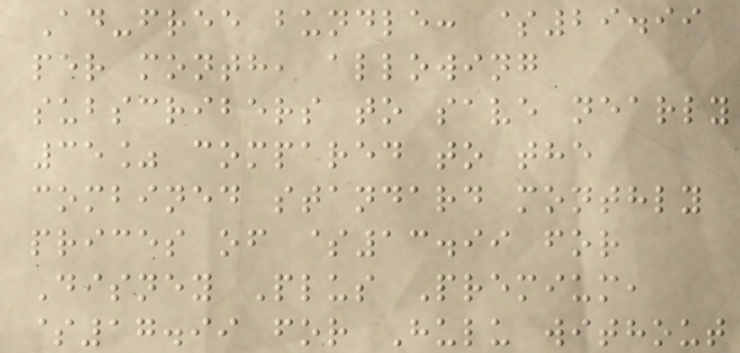Ad-free bundle: $29.99
per month, allowing
subscribers to save nearly
35% compared to the
combined standard monthly
prices of $13.99 for
Disney Plus Premium,
$17.99 for Hulu without
